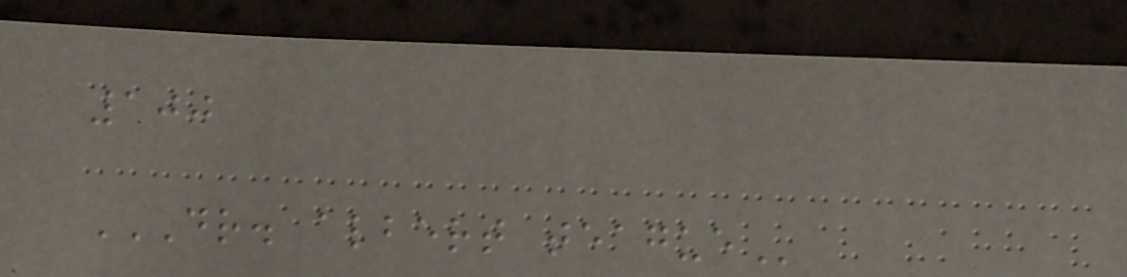100
DR. ALBERT TEAGUE
